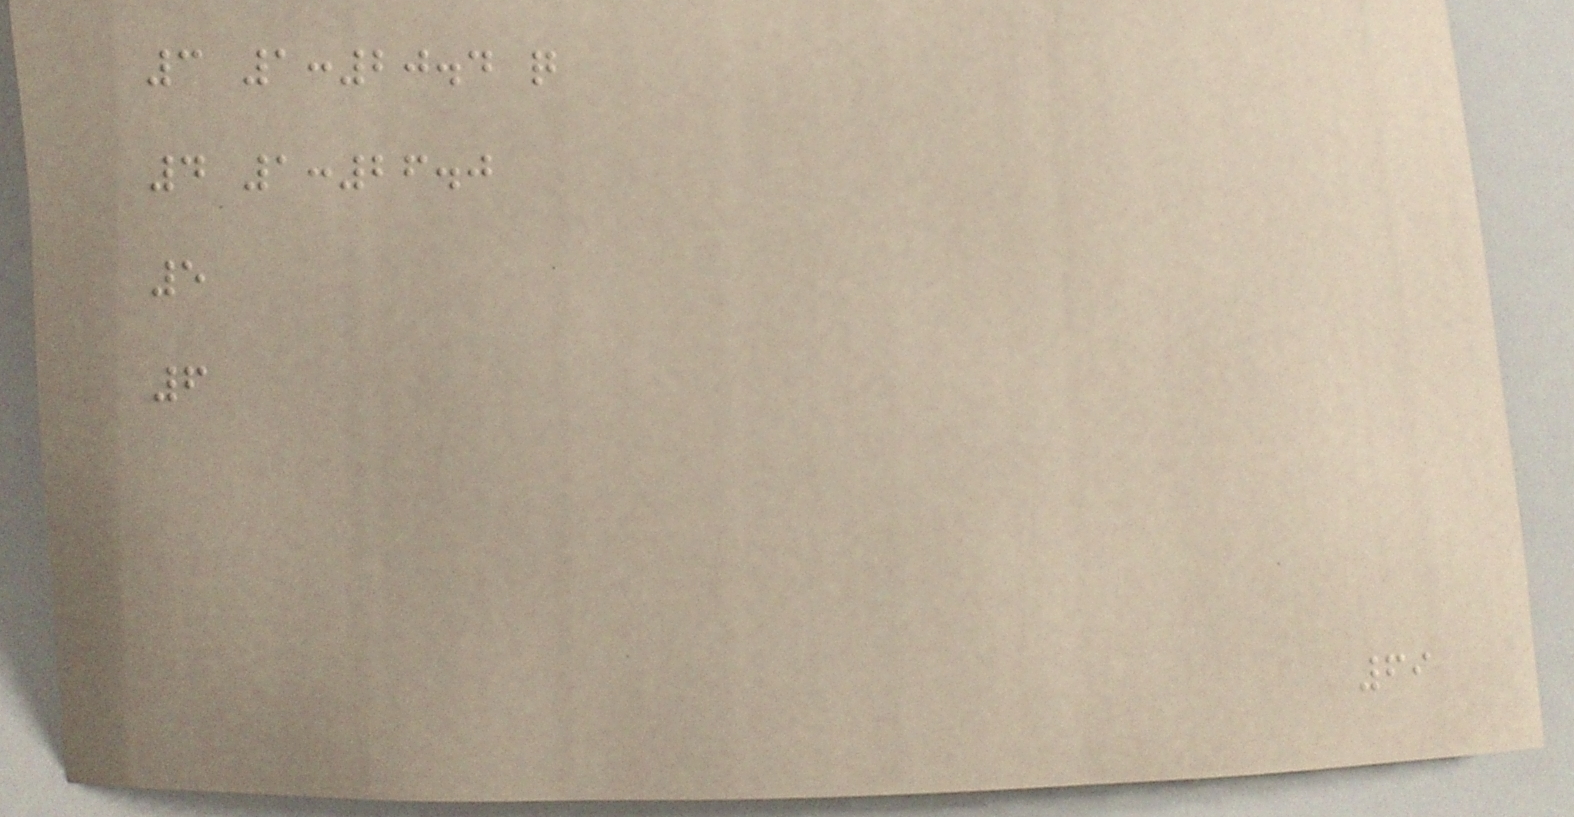3 1:20.4 q
4 1:26.0
5
6
69
